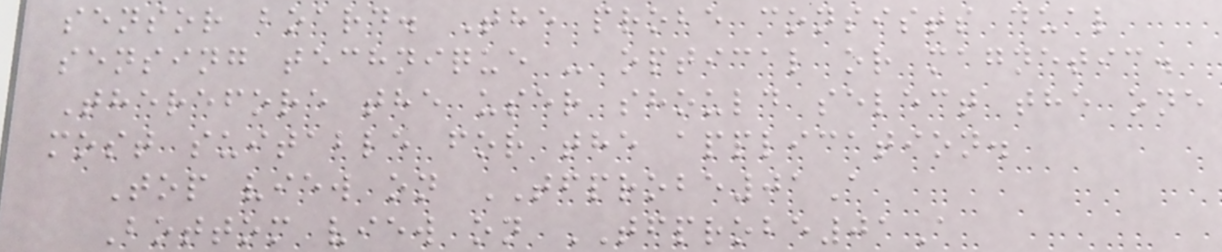sensor board. The probe consists dual
sensing technique - optical or magnetic.
Therefore the user should select the one
most suitable for the application.
Top view on TFPROBE01A
Bottom view on TFPROBE01A
